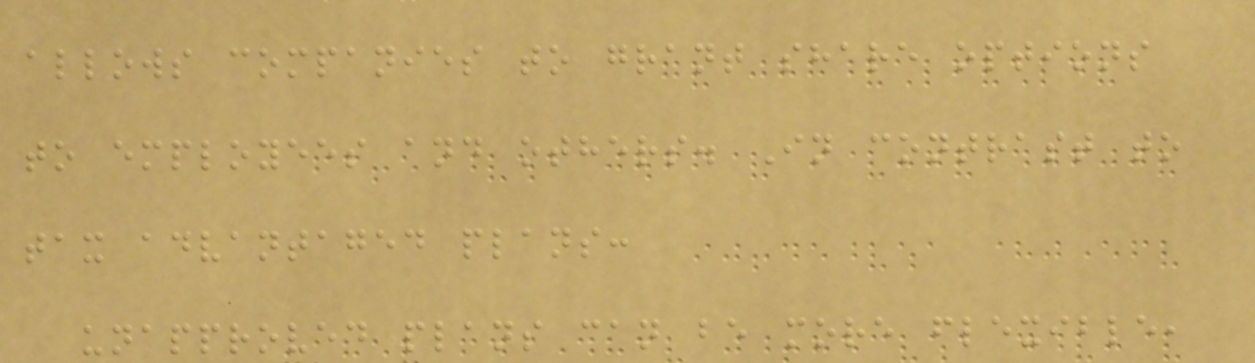allows companies to grant share options
to employees and others. In contrast to
tax advantaged plans:
unapproved plans can be more flexible,
